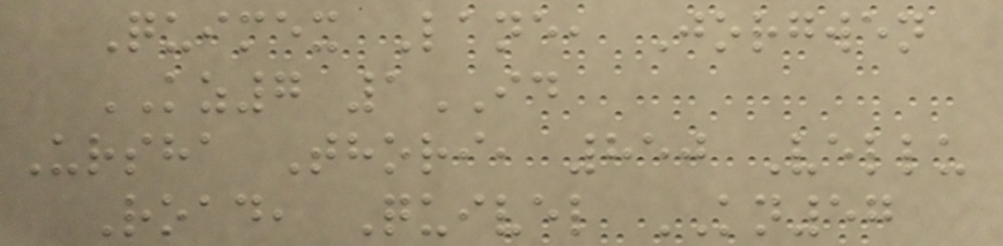Quimex Lane, Jorgwen
KZ7 1ID
Ursha Thori, 850 Vellu
Road, Quivel KN57
